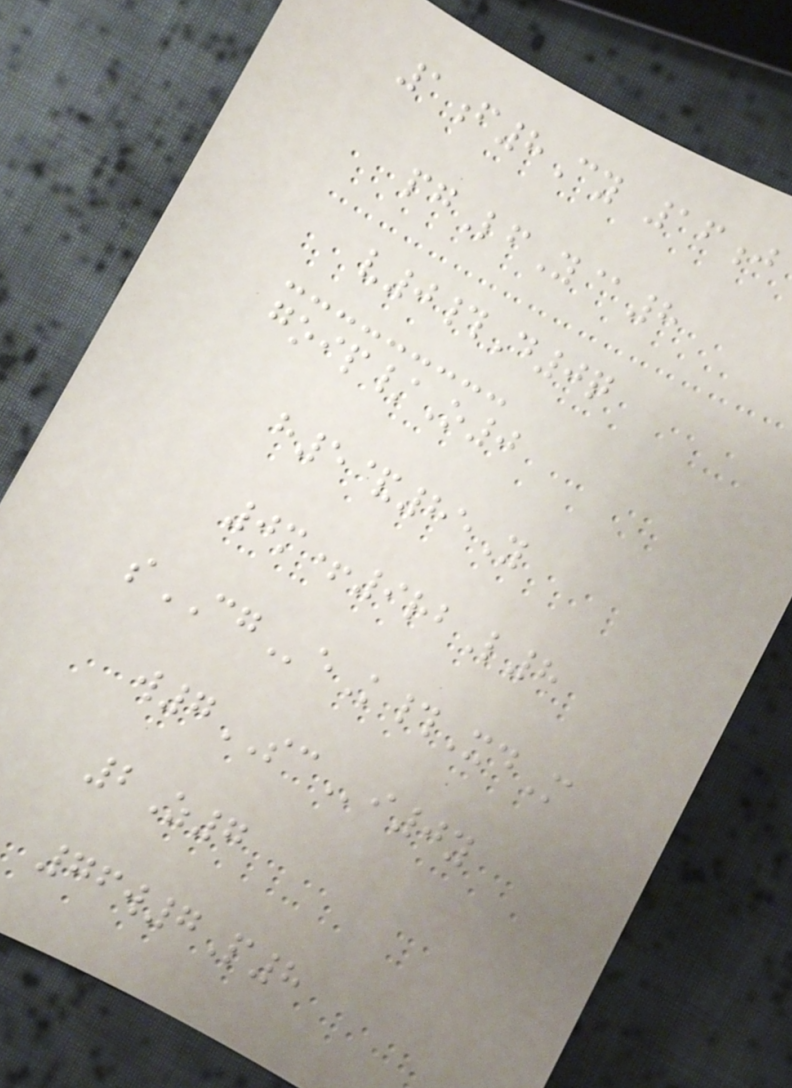1f8Cy 16j
pgLfY@8
v0#D0q
goip/O0
h5&85Y
0m+9rbL8
sCGeK#XdM
w7SCi0y
2Z7
76w7P8
